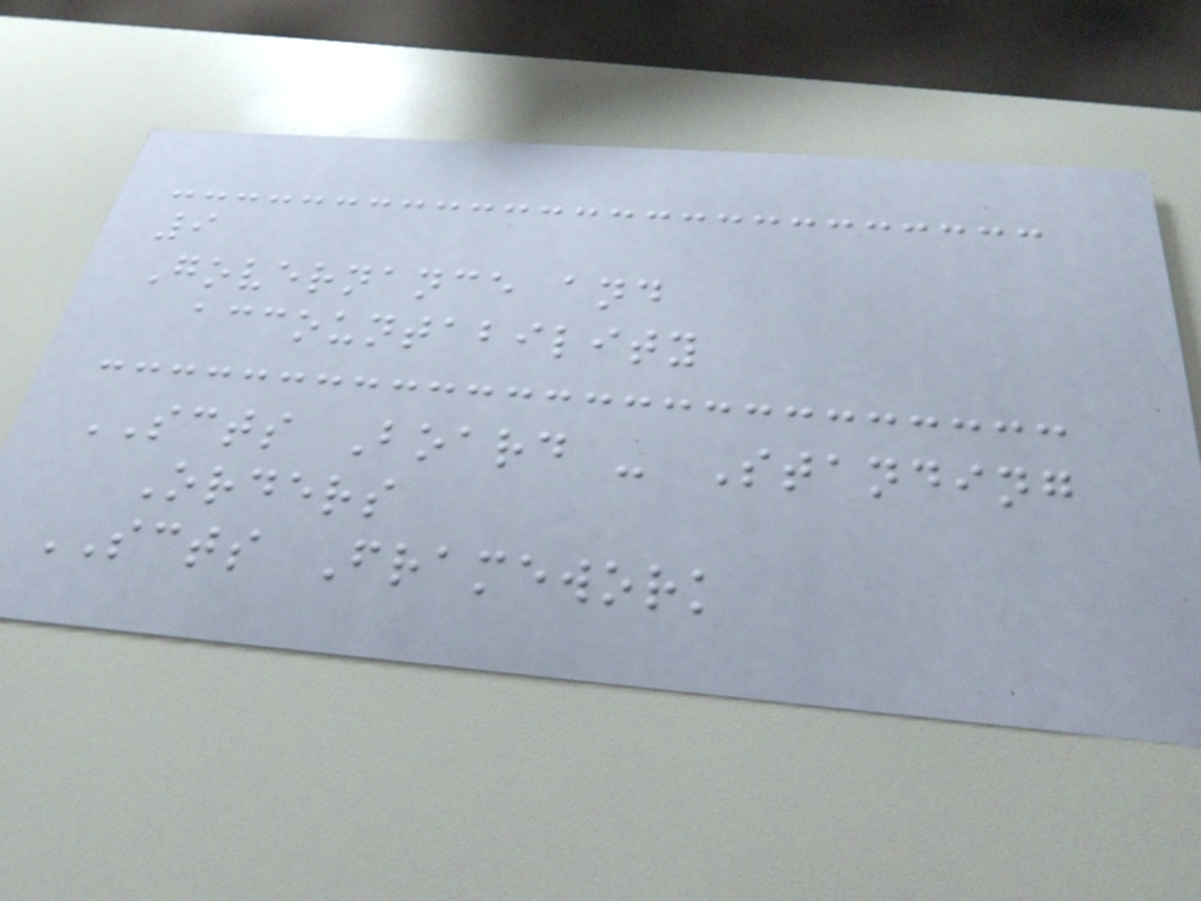9
Governance and
accountability
SCTS Board - Standing
Orders
SCTS Framework
